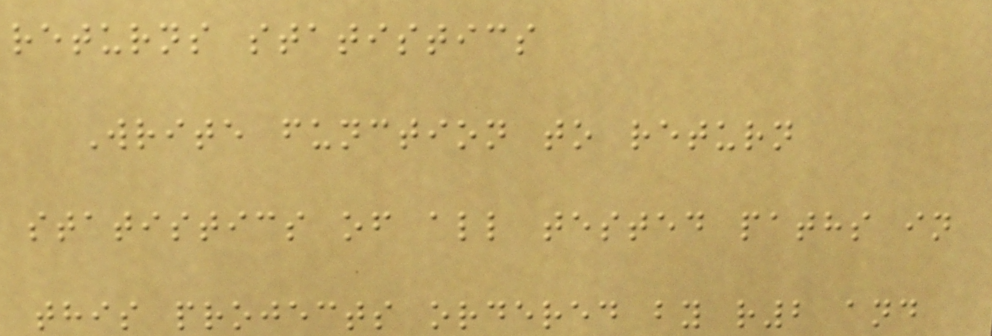returns statistics
Write function to return
statistics of all tested paths in
this projects ordered by r2 and
